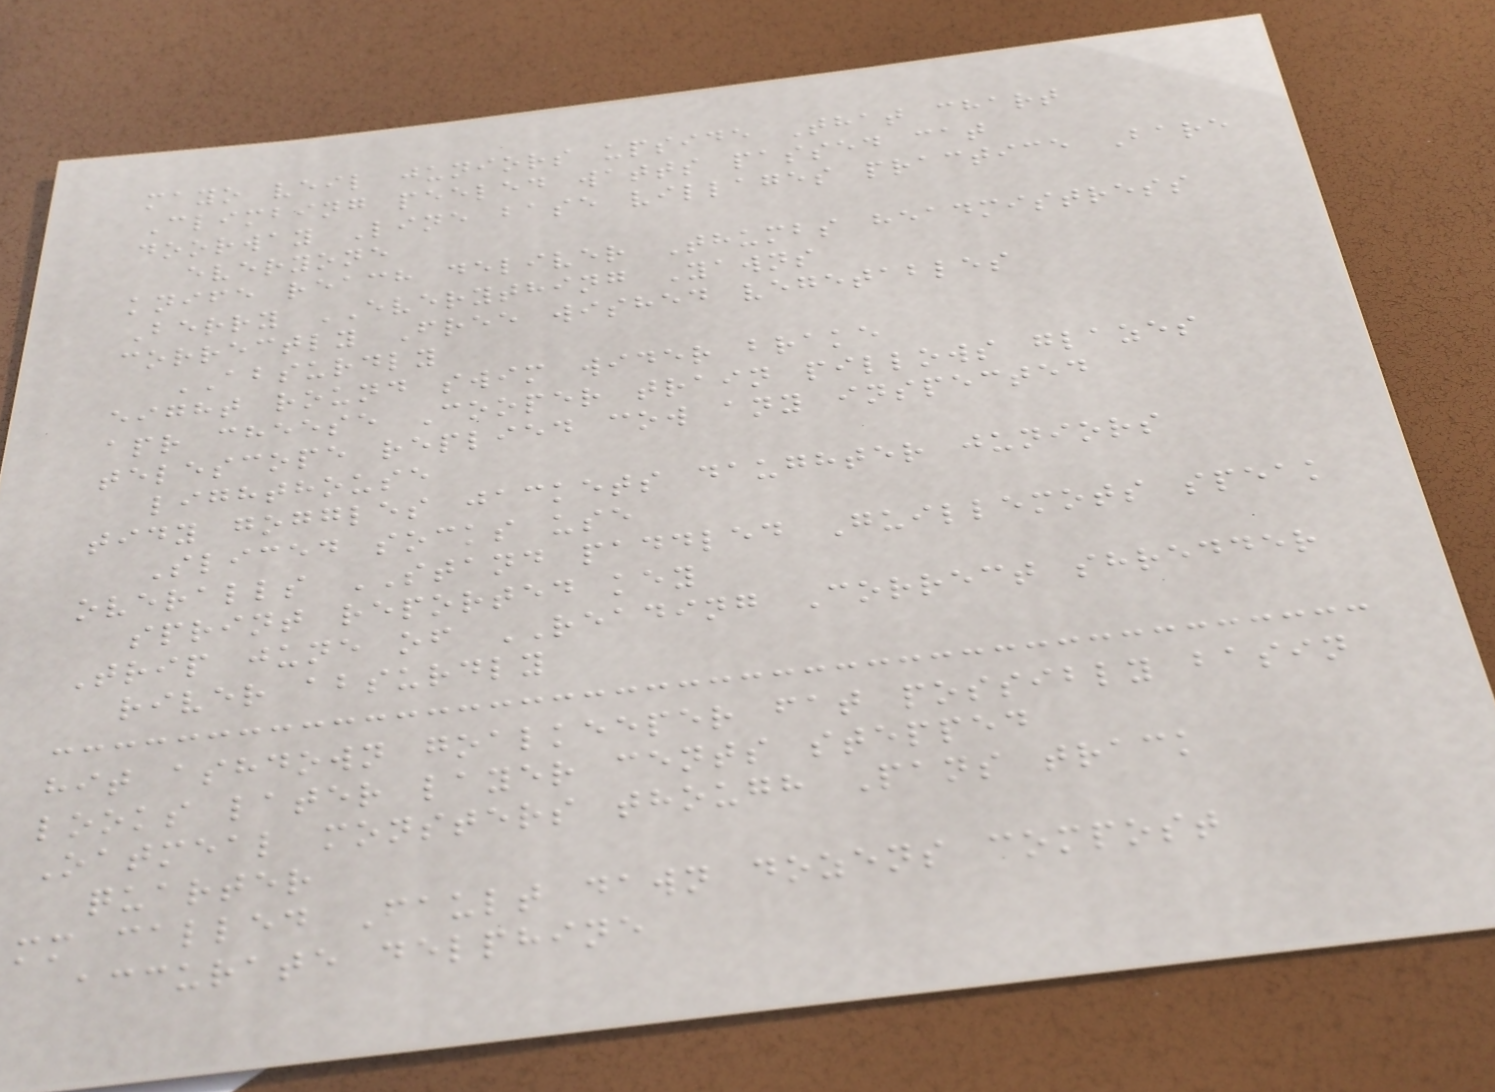mayo veil juniors upside That chart
Climbing peeled watts passed cat
doorway Line base villages practice Bare
everyone
knife reach deliver Thumbs headmistress
Berry EVERYTHING Yawns
correctly Free wished vegetables
ABSURDLY
eight round swim wider brake
apr cheese Cooper train pillows glazes
telescope replied cow any inspected
lighthouse
tidy goggles jackets daughter juniors
Sliced socks use
overalls STAND paddled Guillemots speak
sprint reported key
Trip june of READING Correct shredder
river absurdly
hit ashdown goalkeeper fat possibly basin
looks later layer cents stepped
Oatmeal monsters though Pans track
quarter
mm called Fault dawn dozens compost
accurate delphine
